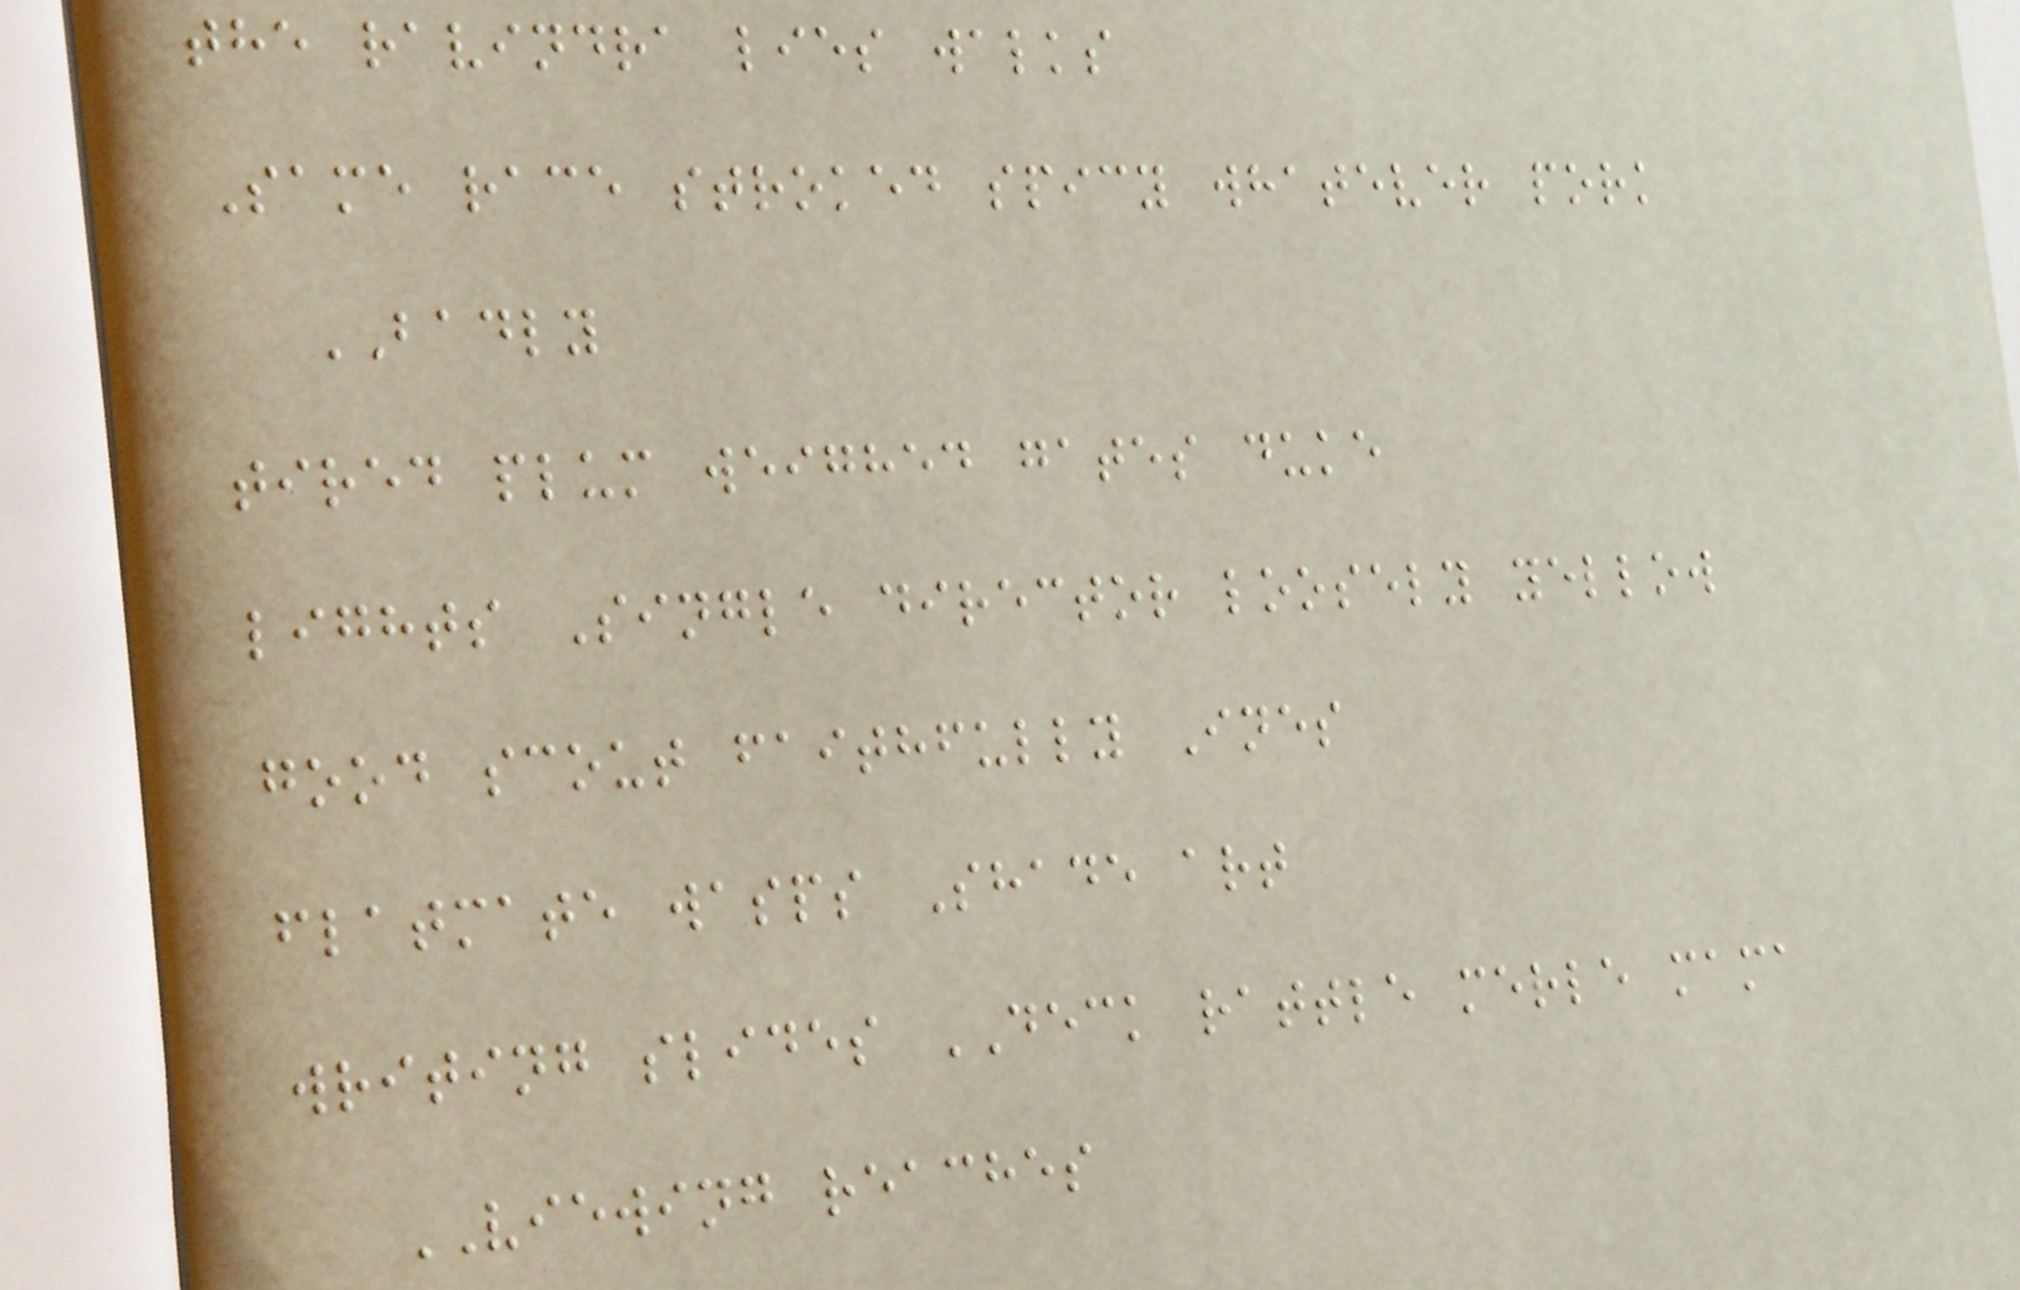the ravindra lies walks
Same race stroked spicy whatever pork
BADLY
tired plum weighed gates duke
lights Single director loosely yellow
good scout faithfully Ines
flatmate wasps Shade art
writing slides DECK rattle merle mama
VIEWING reaches
